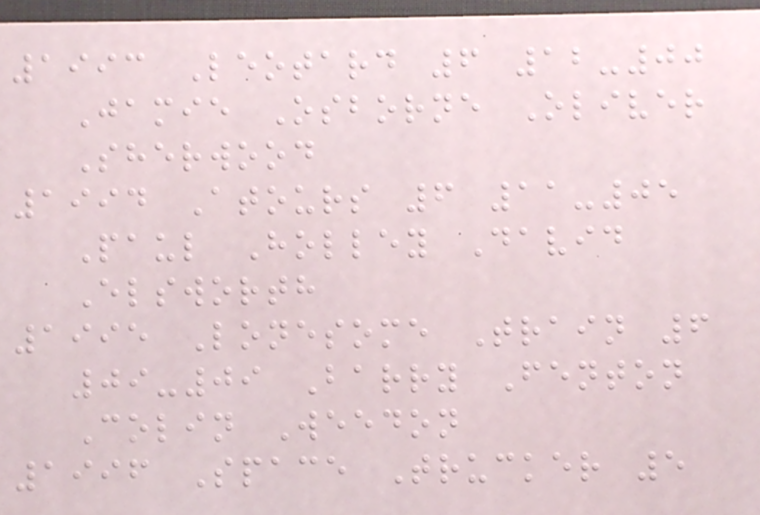1993 Leotard 6 12-00
Jamie Osborne Oliver
Sherwood
1994 Atours 6 11-05
Paul Holley David
Elsworth
1995 Lonesome Train 6
09-09 Barry Fenton
Colin Weedon
1996 Space Trucker 5
